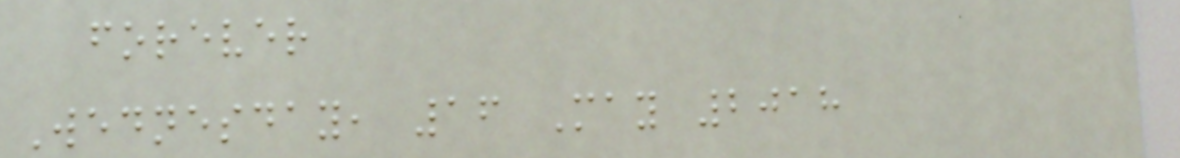forever
Wednesday, 16 May 2018
